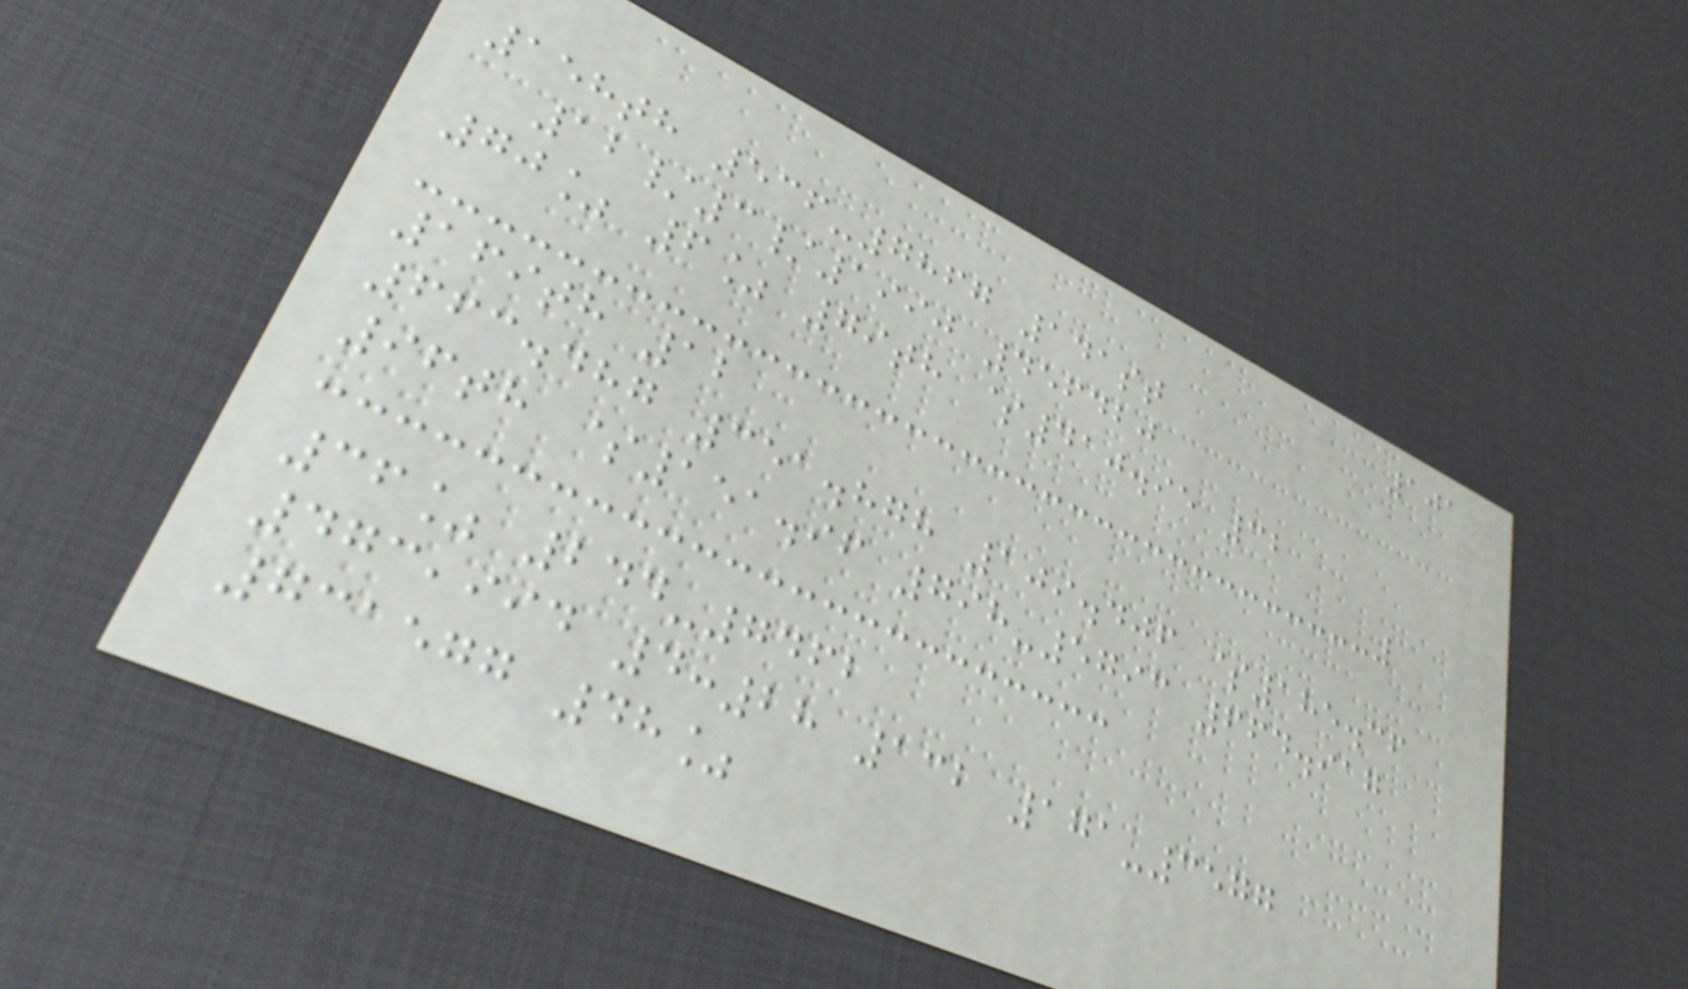101
158th 536-7867 141st
12/3/1990 456420
70% 6% 79th $410.95 32
169th 12
663.487 351.878 109.406 $185.36
96th $151.96 798-5793 664.917
36% 244-7462
473,994 4:28 132 171-3577
731577 48%
